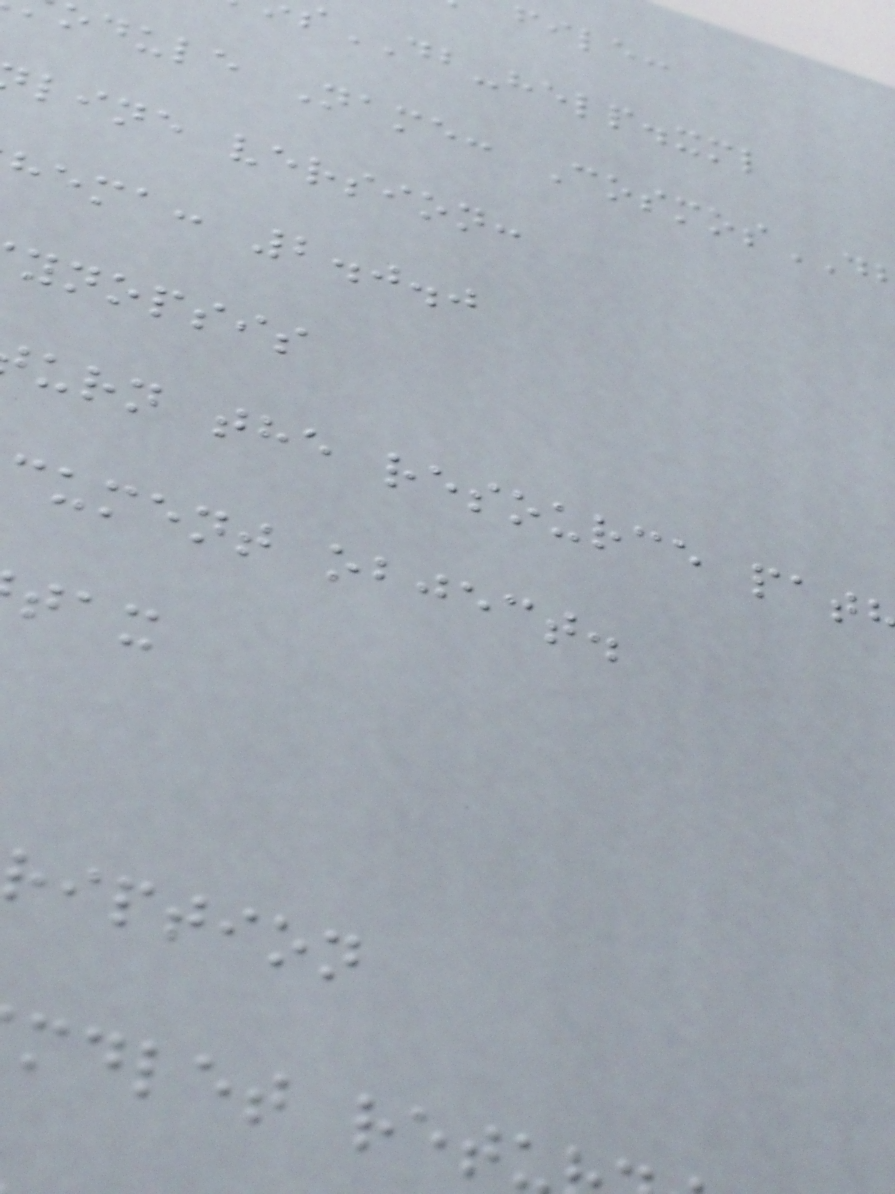file:
sDB-help.xml
dule Name: Cosmos
line version:
hema: 2.0.0
ynopsis
urn the resource pat
cument object.
ription
mdlet ret
